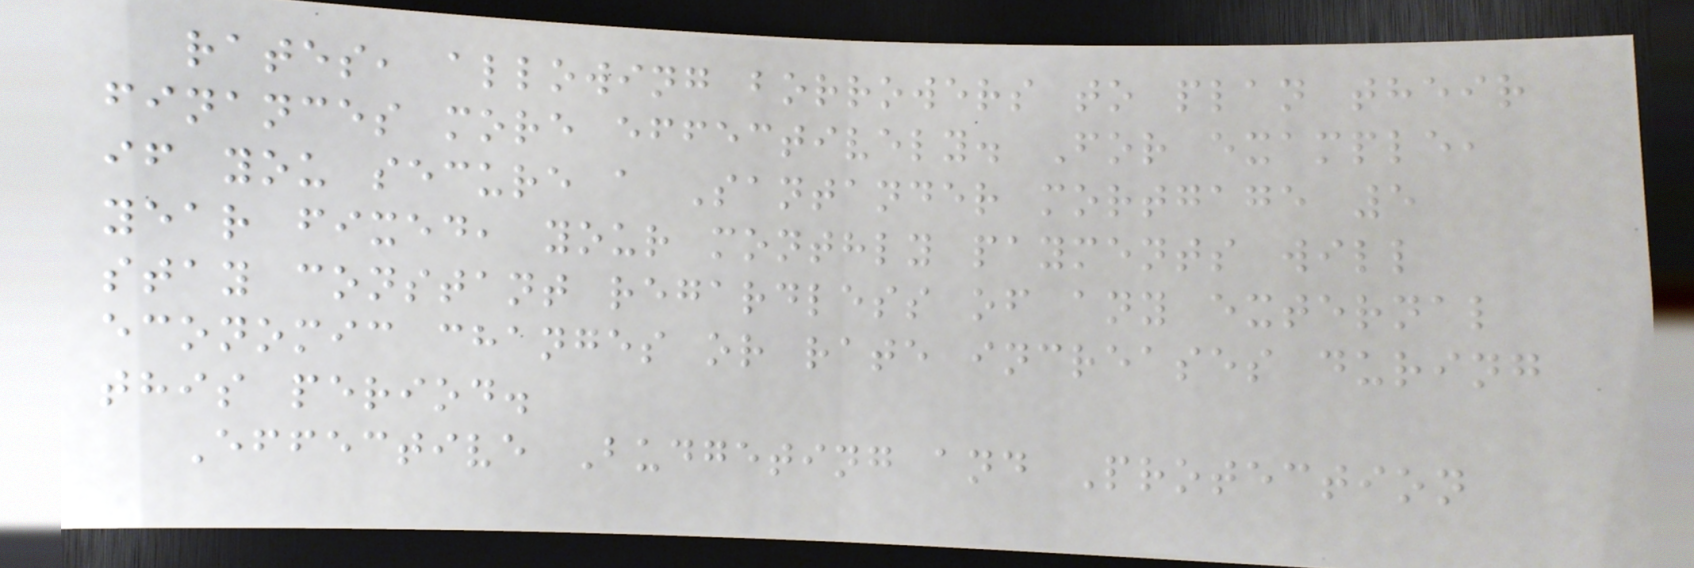rates, allowing borrowers to plan their
finances more effectively. For example,
if you secure a Santander mortgage 5
year fixed, your monthly payments will
stay constant regardless of any external
economic changes or rate increases during
this period.
Effective Budgeting and Protection
